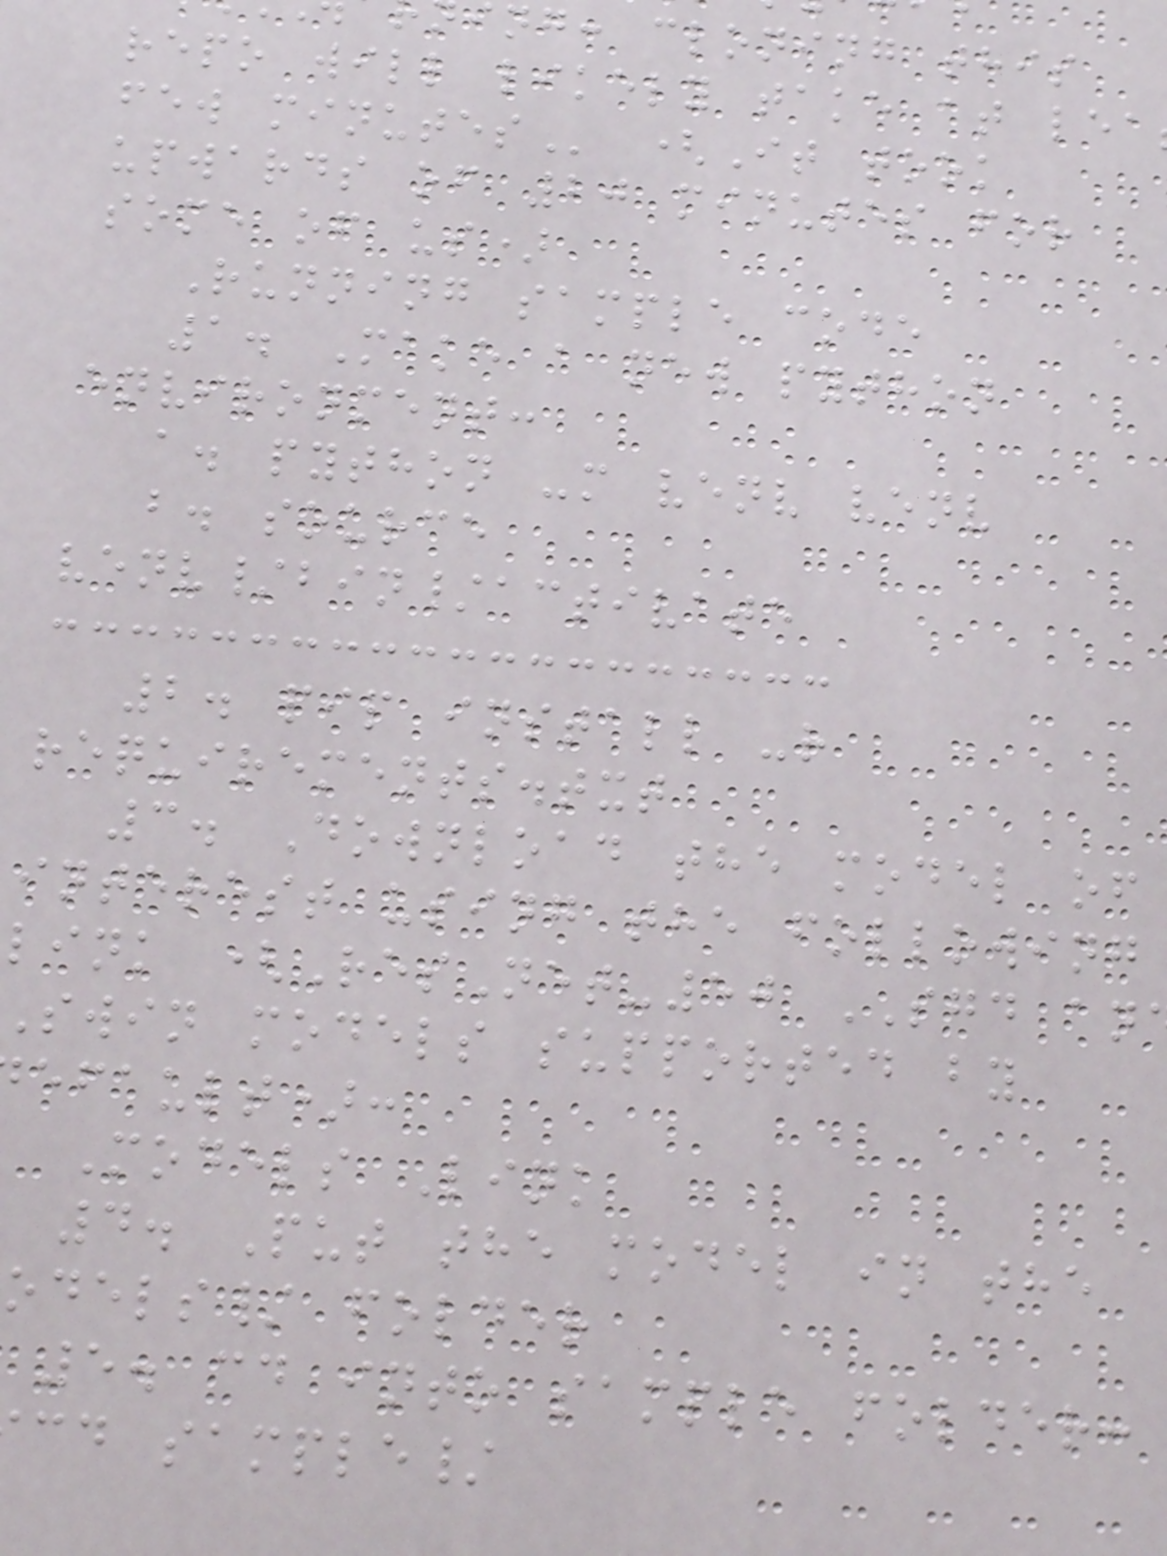ng: cloning this
repo will likely take at
upwards of 20 minutes for
some of us)
Running sample code
1. Make a new python
environment:
a. python -m venv venv
b. source
venv/bin/activate
2. pip install -r
requirements.txt
3. Download the model of
interest using the following
link (ResNet-50 SGD an
swin models supported by
efault):
Models Link
4. Put the model in the
odels/ folder
5. cd into sample folder:
cd sample/
